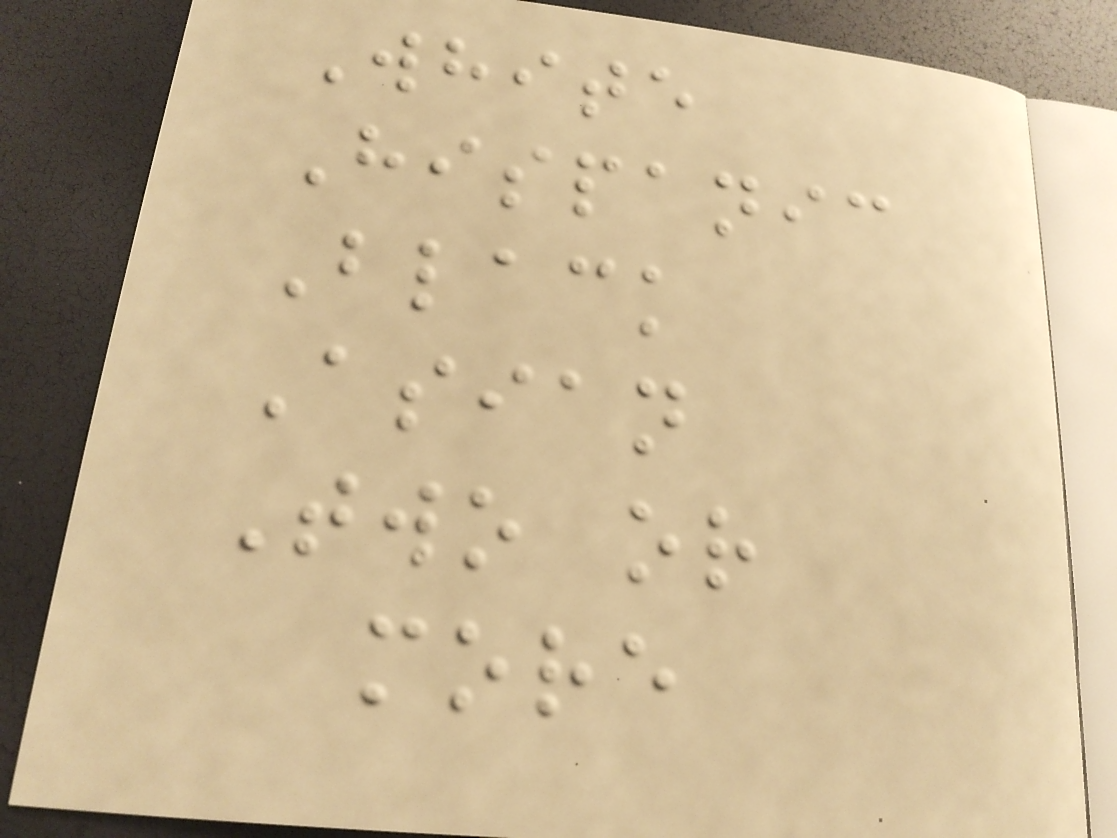White
Hispanic
Black
Asian
Two or
more
